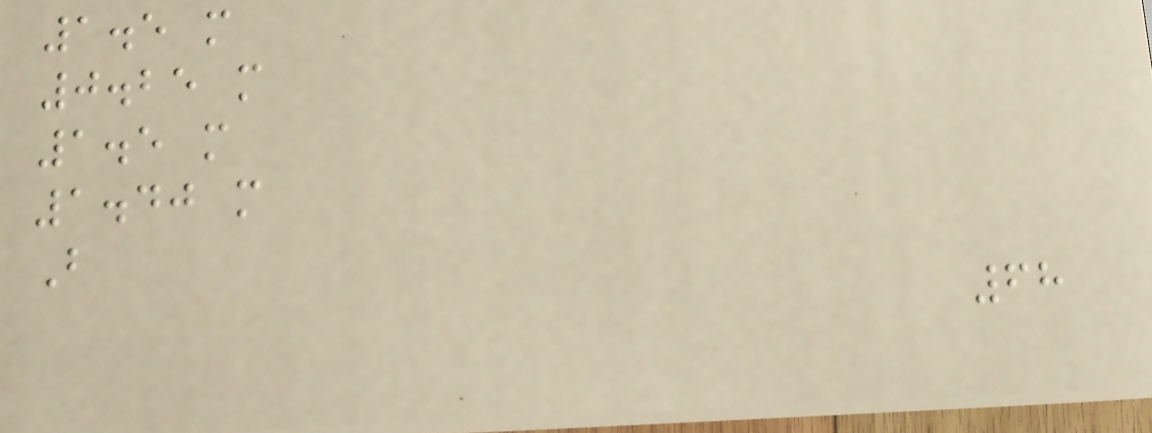1.5 m
0.25 m
1.5 m
1.40 m
B
68
